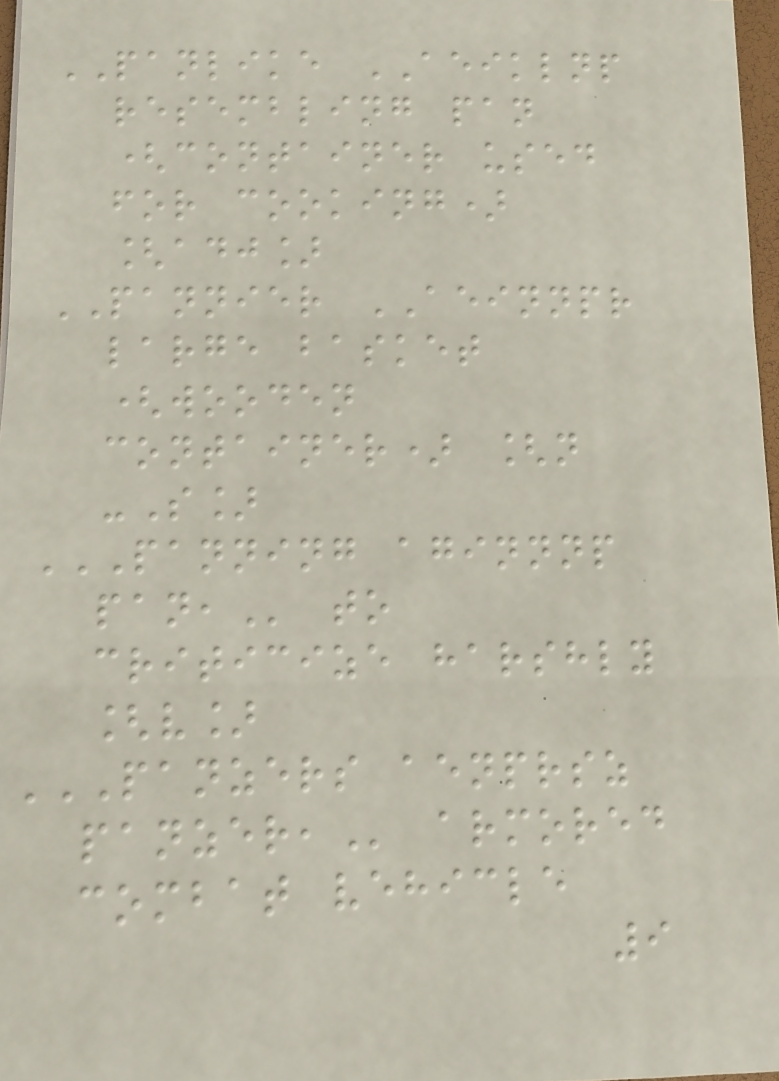PANLIKE AEIKLNP
resembling pan
(container used
for cooking)
[adj]
PANNIER AEINNPR
large basket
(wooden
container) [n
-S]
PANNING AGINNNP
PAN, to
criticize harshly
[v]
PANZERS AENPRSZ
PANZER, armored
combat vehicle
9
